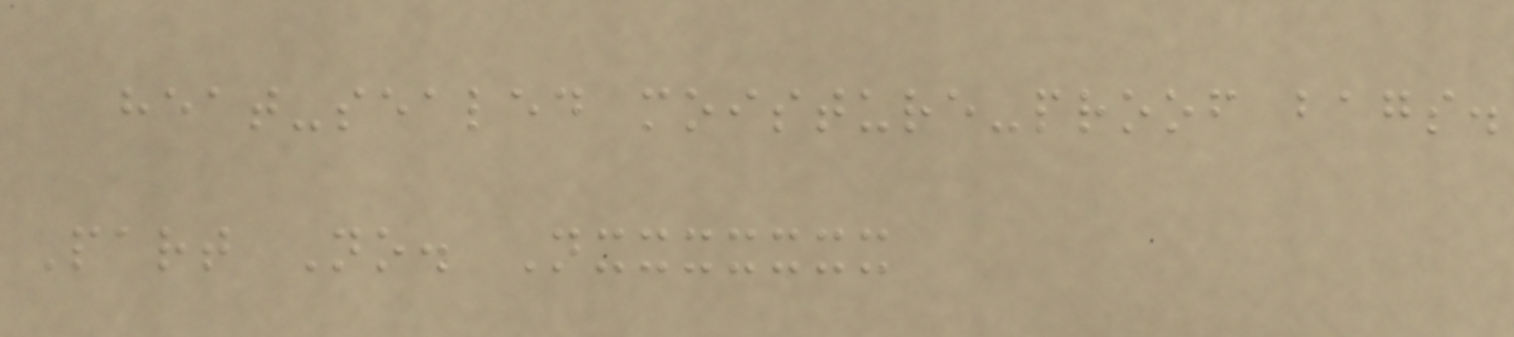heat-sealed moisture-proof bags.
Part No. Nxxxxxxx
